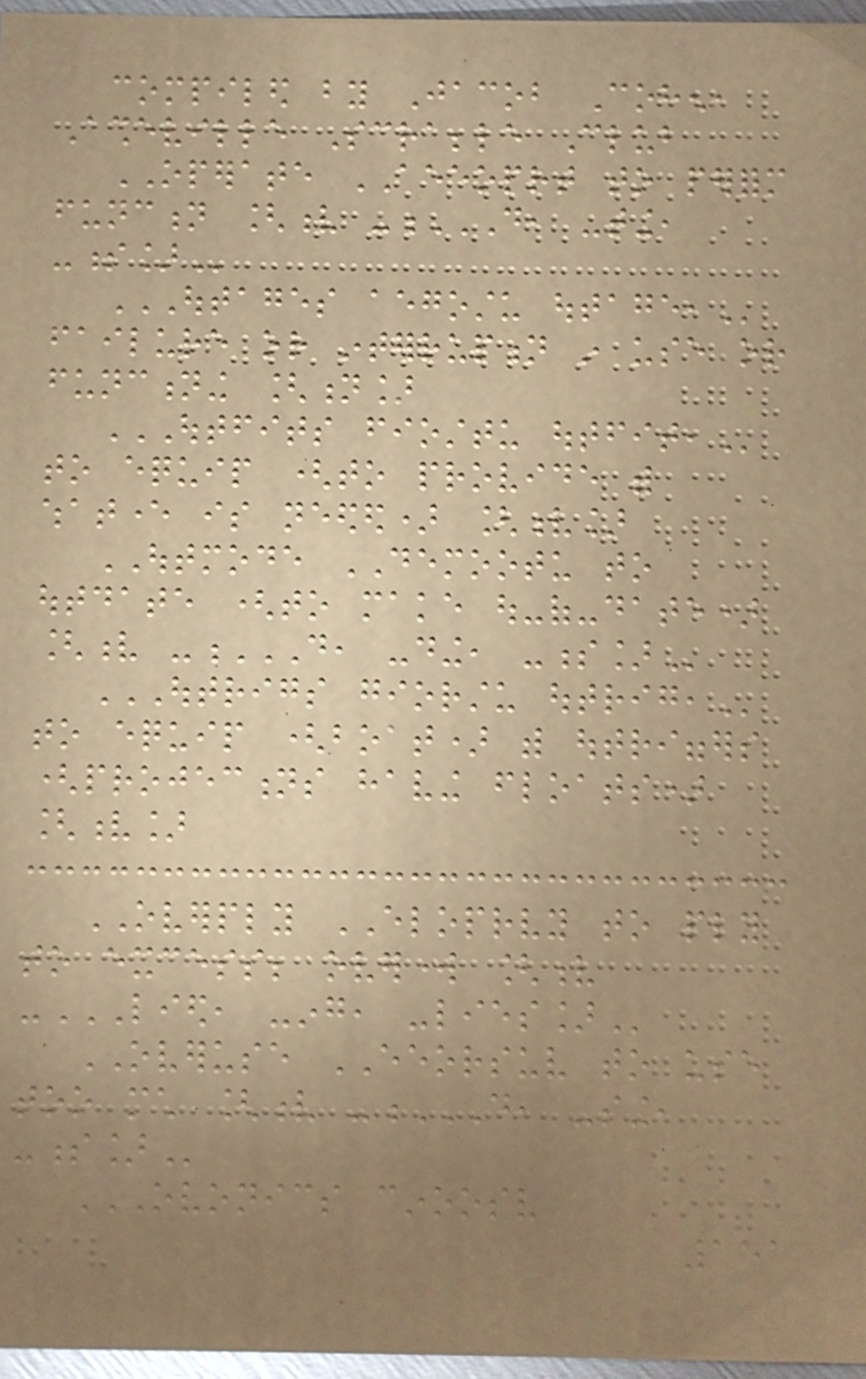compiled by Jacob Cohen,
Asheville Scrabble Club
OPERATE AEEOPRT to perform
function [v -D, -TING,
-S]
OUTAGES AEGOSTU OUTAGE,
failure or interruption in use or
functioning [n]
OUTFITS FIOSTTU OUTFIT,
to equip (to provide with
whatever is needed) [v]
OUTMODE DEMOOTU to
outdate (to make out-of-date)
[v -D, -DING, -S]
OUTRIGS GIORSTU OUTRIG,
to equip (boat) with outriggers
(projections having floats)
[v]
OVERPLY ELOPRVY to ply
to excess; overwork [v
-LIED, -ING, -LIES]
OVERUSE EEORSUV to use
too much [v -D, -SING,
-S]
OVONICS CINOOSV
151
